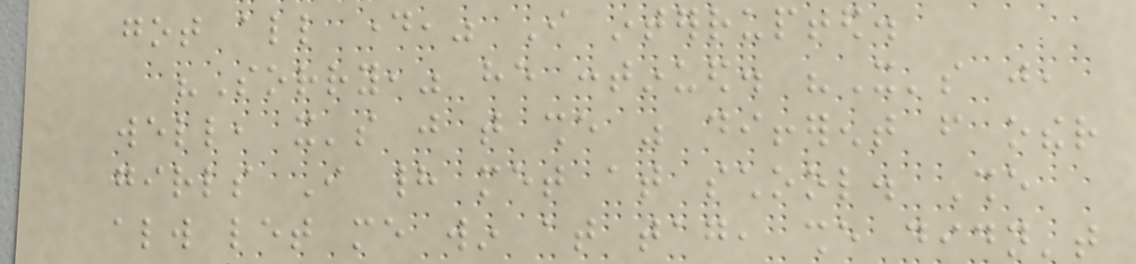got all day," I interrupted.
"Sorry," he continued. "It's just,
well, it's just that she was different from other
girls I had met at school. She
always let me win at tag, she didn't
